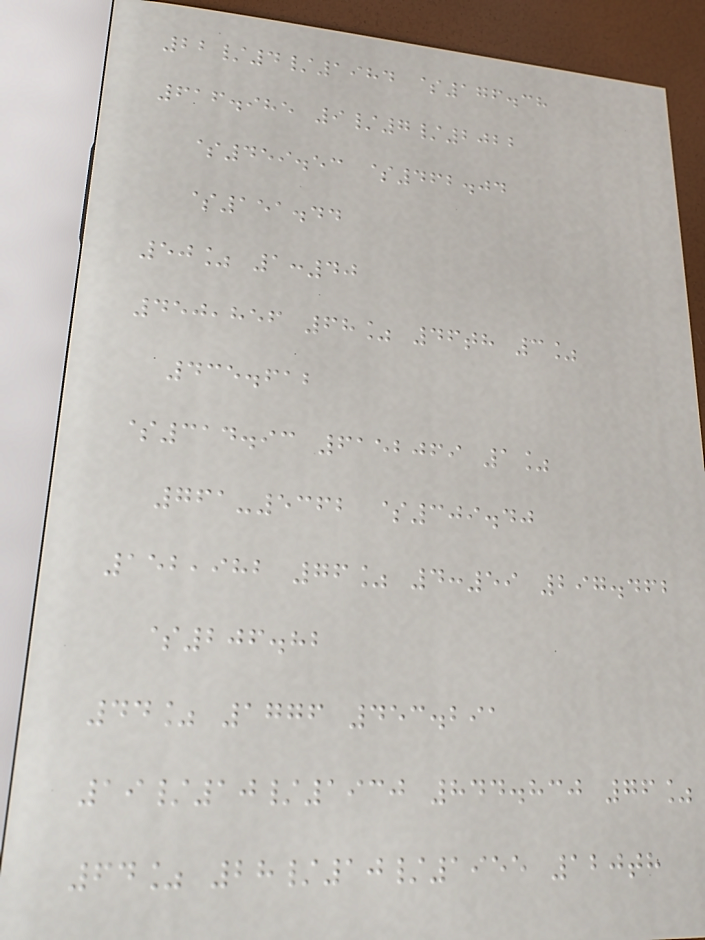22/4/1984 $176.38
616.985 9/7/2022
$459.53 $462.04
$151.44
50% 1:40
450,856 68% 46th 3%
435.612
$314.93 6152069 1%
761-5362 $309.40
152,982 76% 4:59 297.462
$206.82
44% 1776 453.291
19/10/1930 844.830 76%
64% 28/10/1955 120th
